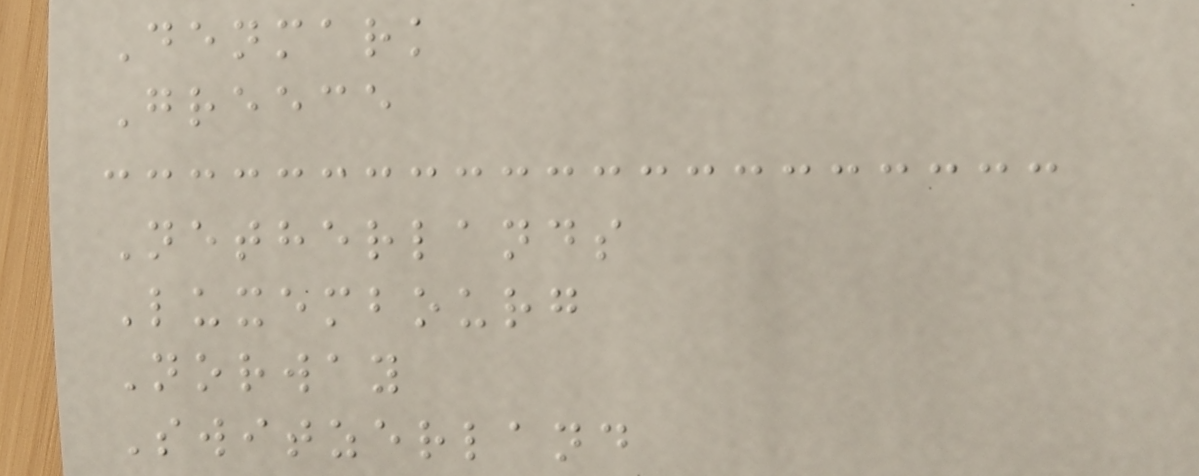Denmark
Greece
Netherlands
Luxembourg
Norway
Switzerland
